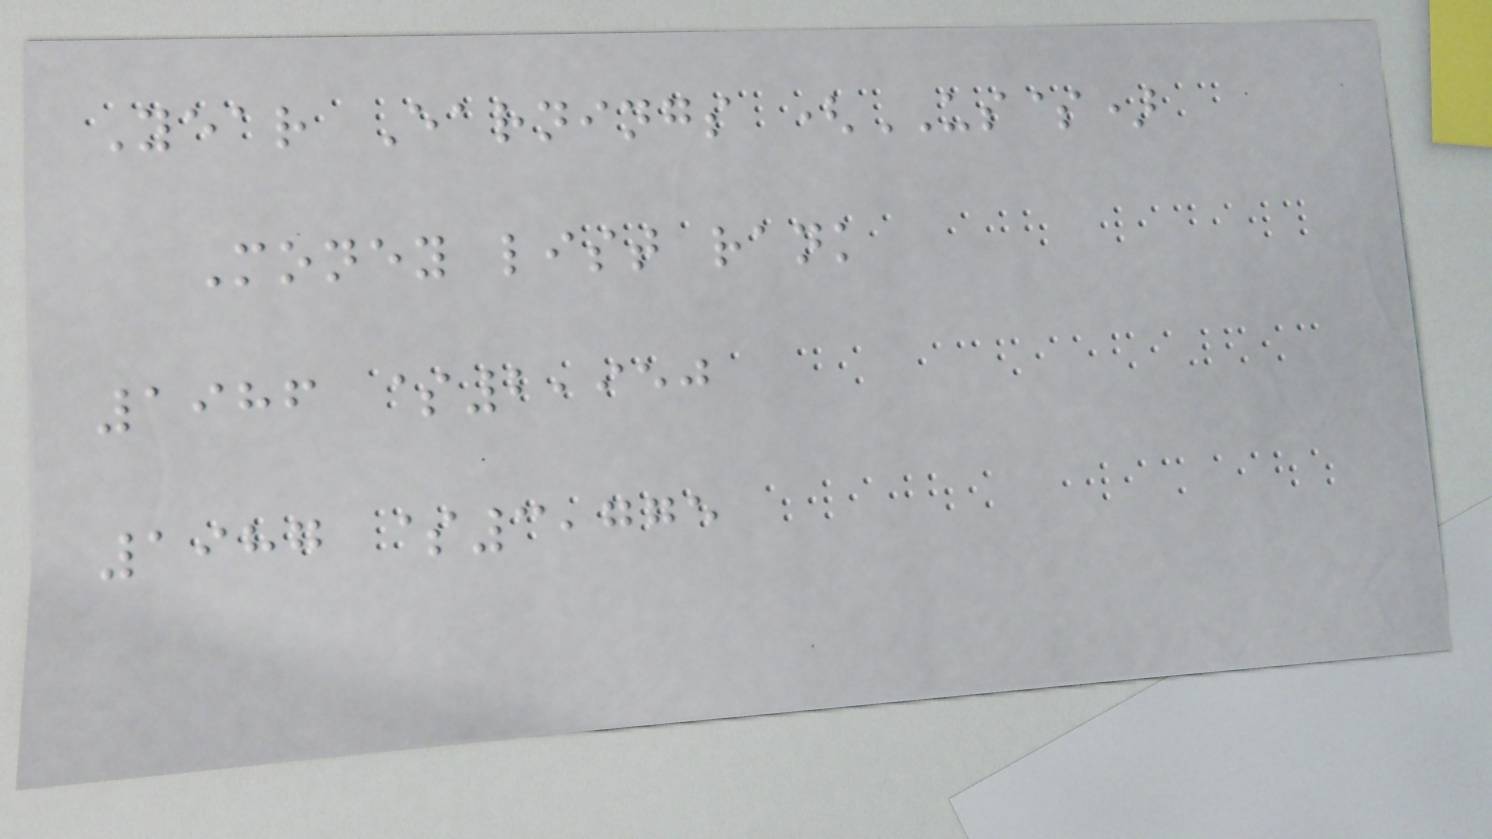Year Earnings (US$)
Money list rank
1986 $2,950
1987 $3,775
